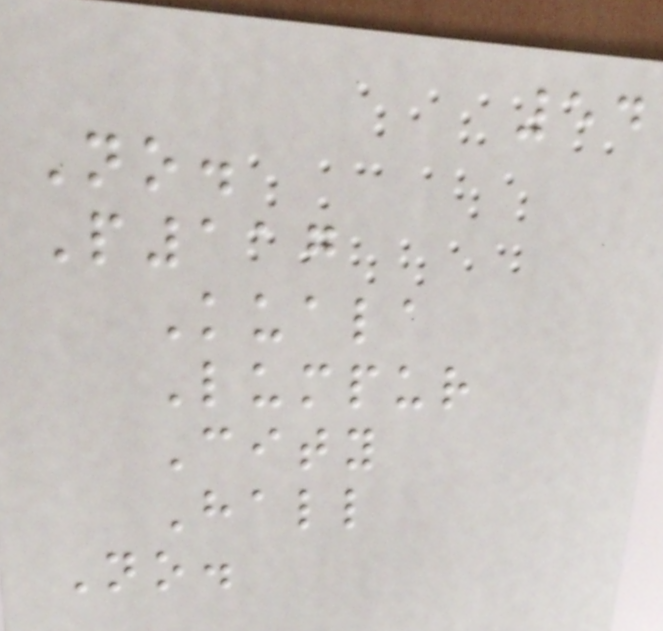54
No.
P117
Kuala
Lumpur
City
Hall
No.
